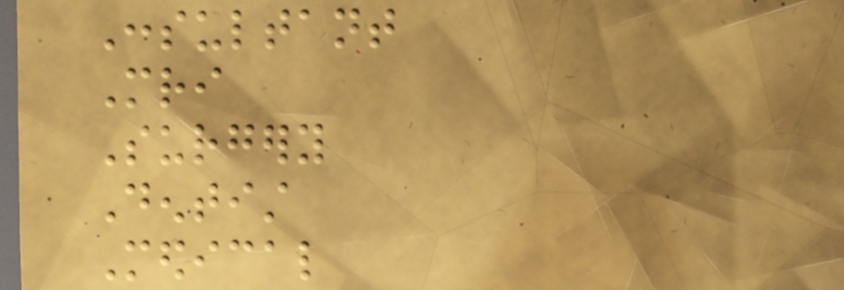Consultant
Mri
Surgery
Dentist
Medical
